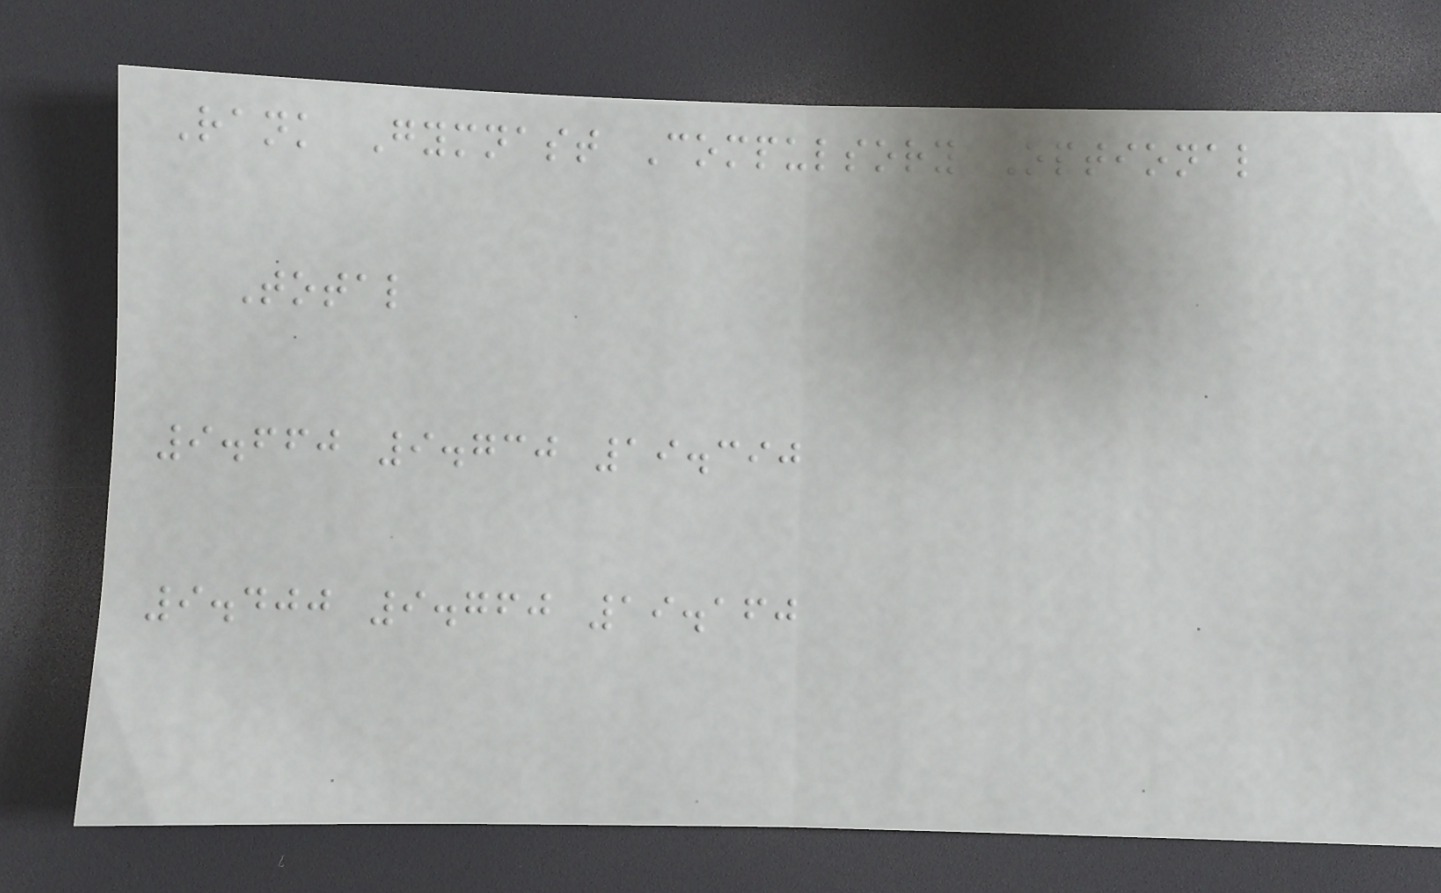Rank Gymnast Compulsory Optional
Total
9.660 9.730 19.390
9.400 9.760 19.160
